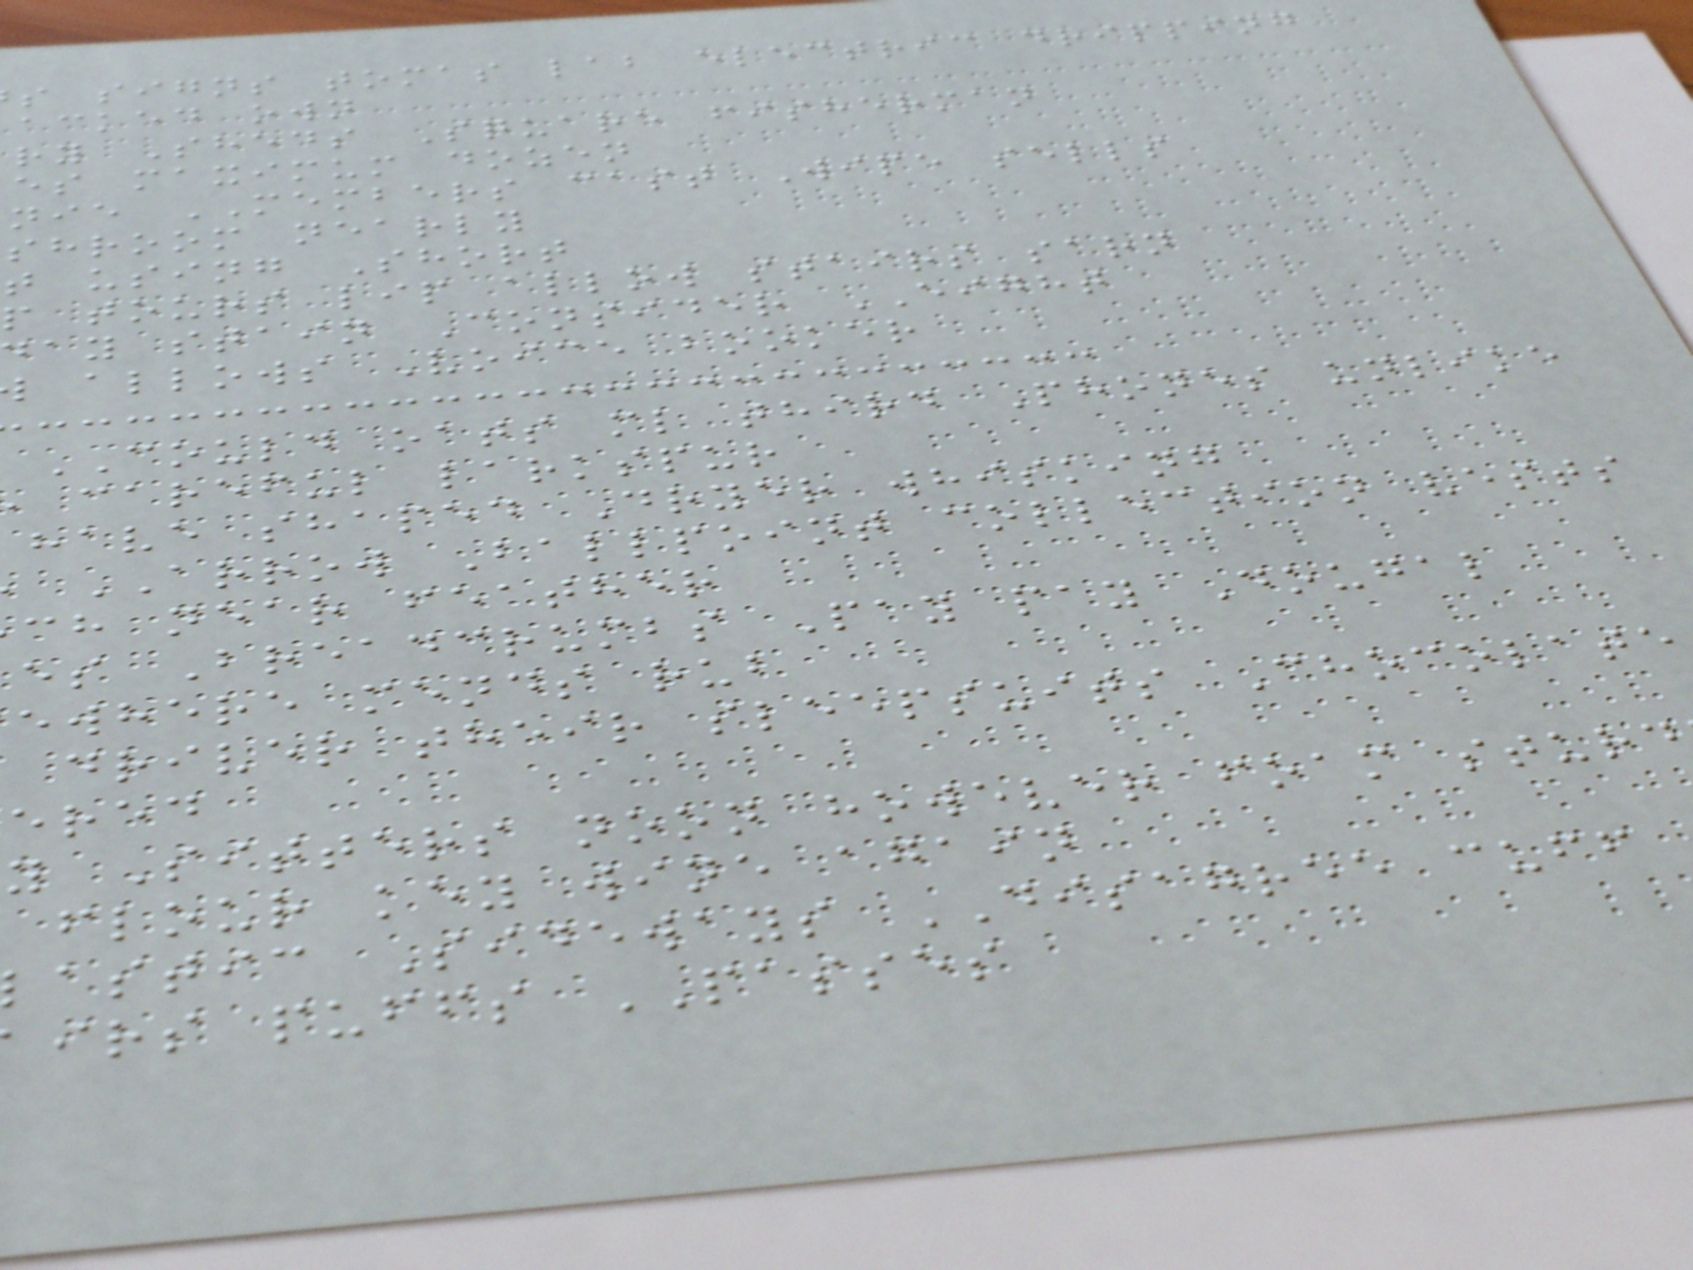s signs tomas lab electric dripping
acked own
ry Sheds Square fisherman
es maximum dozen
nie MEMBERS cast Wipe sells
shroom nearly
t using Short
p tours lip allow stairs sarn
ay stain Consider EIGHT
allows Voice booker
COULD oats ml third Phones unlike
careful larkspur
have shaped Dryer whisking
ARROW Ballpoint collection vests
ch near feather
es Breadcrumbs Pay pay Dougal
ewhere mends rub
driver their sleepsuits Chocolate
ered
y Sitters noon however foam sturd
flour key wine again
astic Sideways DISAGREE cuff
irs puffs PASSES
